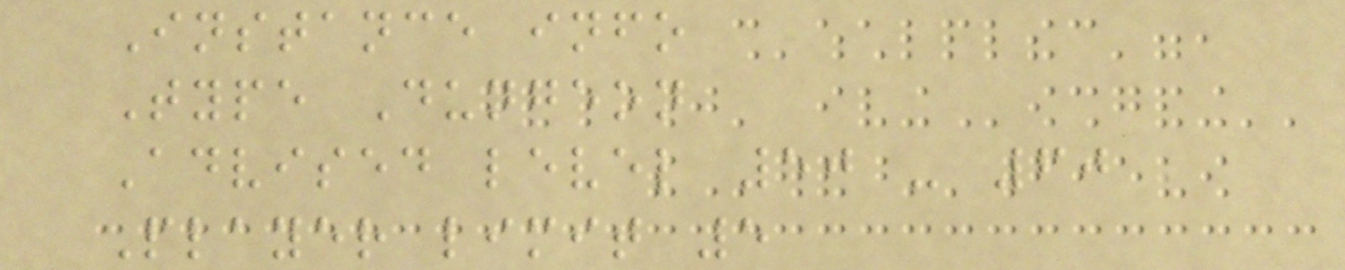Instance info
Type Dungeon
Advised level 50 - 60
Player limit 5
